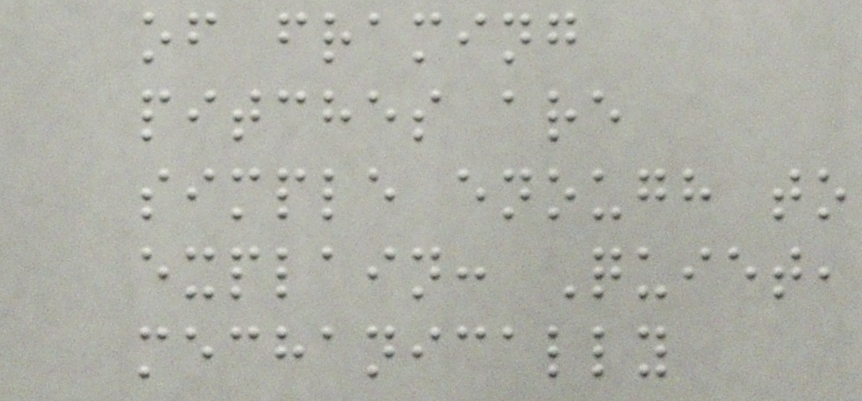of framing
pitches are
simple enough to
explain: Quiet,
mechanically
